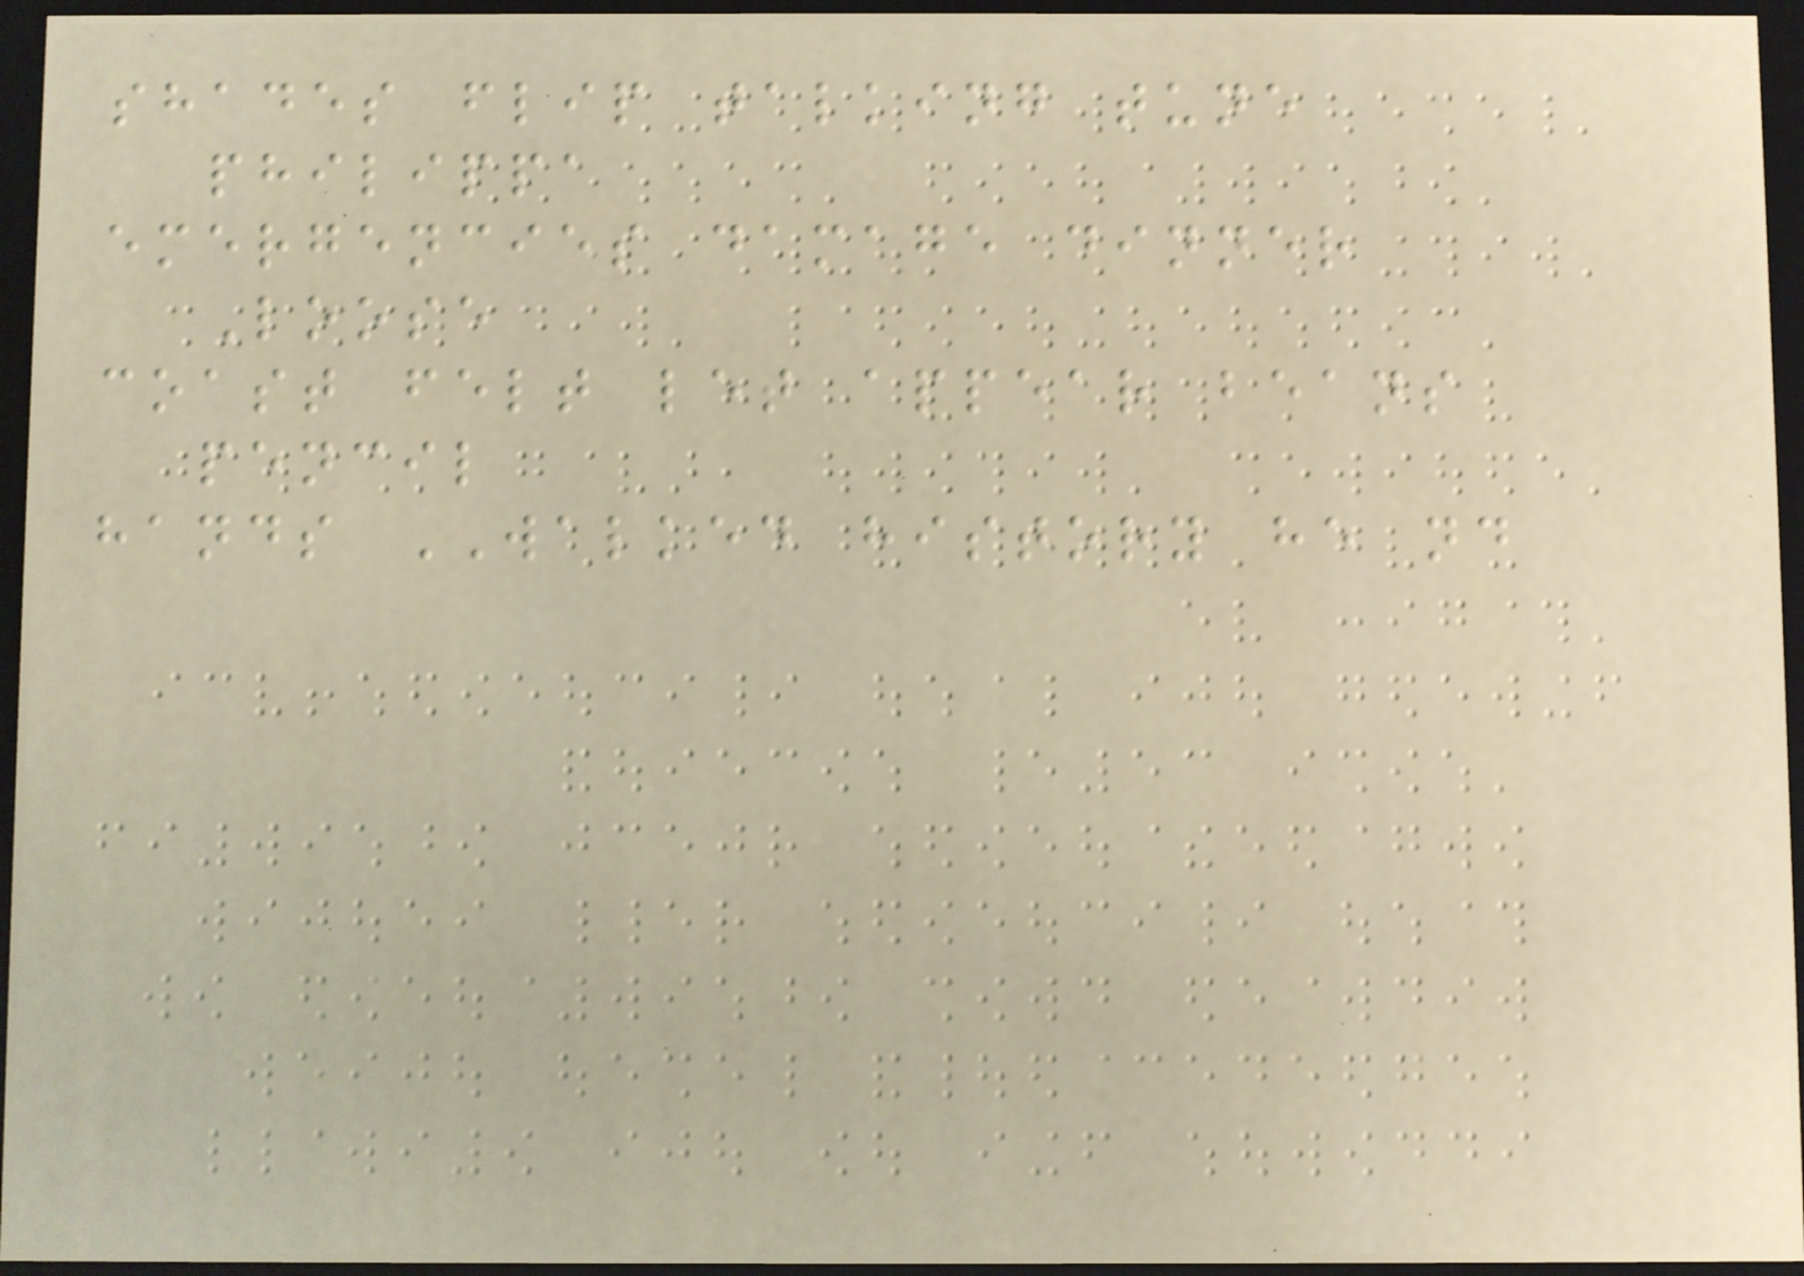shades flip talking tune
philippa
emergencies damage dinner
Loose
coast felt let appear beans
pencil
hands WALKED history he nd
